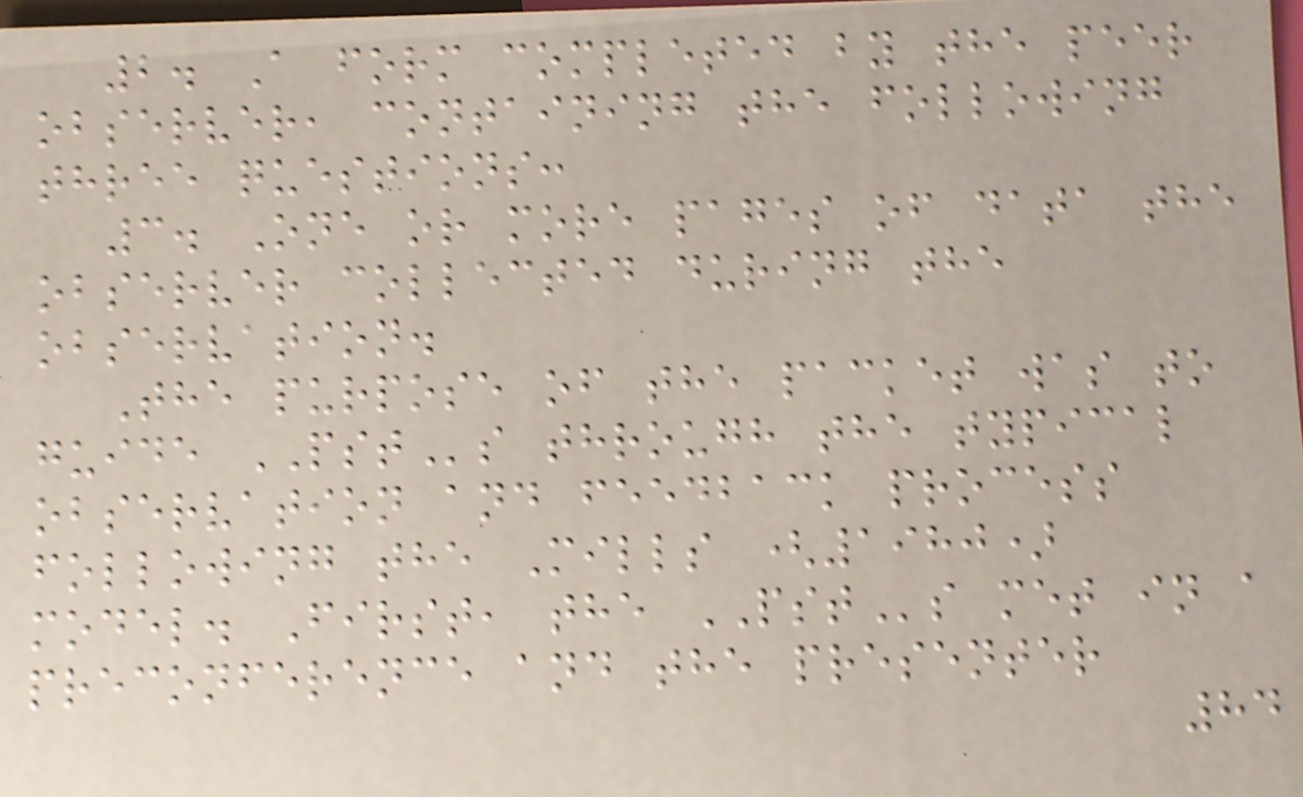2. A form completed by the peer
observer, containing the following
three questions:
3. One or more pages of data the
observer collected during the
observation.
The purpose of the packet was to
guide PSTs through the typical
observation and feedback process
following the Mills (1980)
model. First, the PSTs met in a
preconference and the presenter
84
